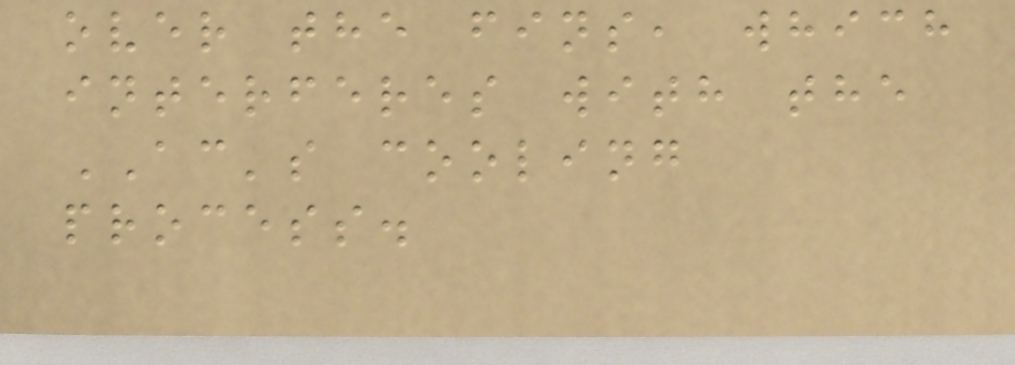over the fins, which
interferes with the
AC's cooling
process.
